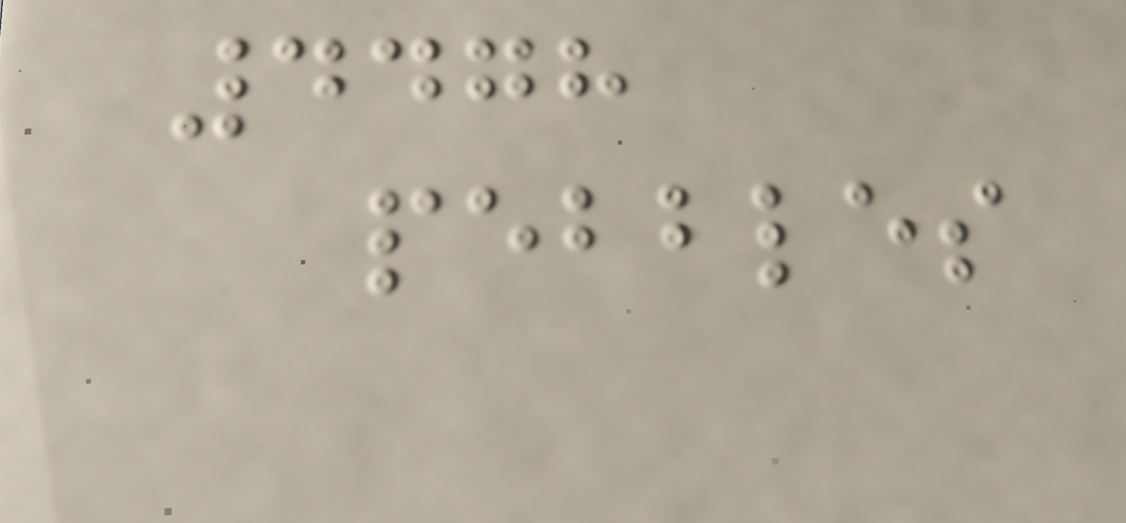4478
pebbles
